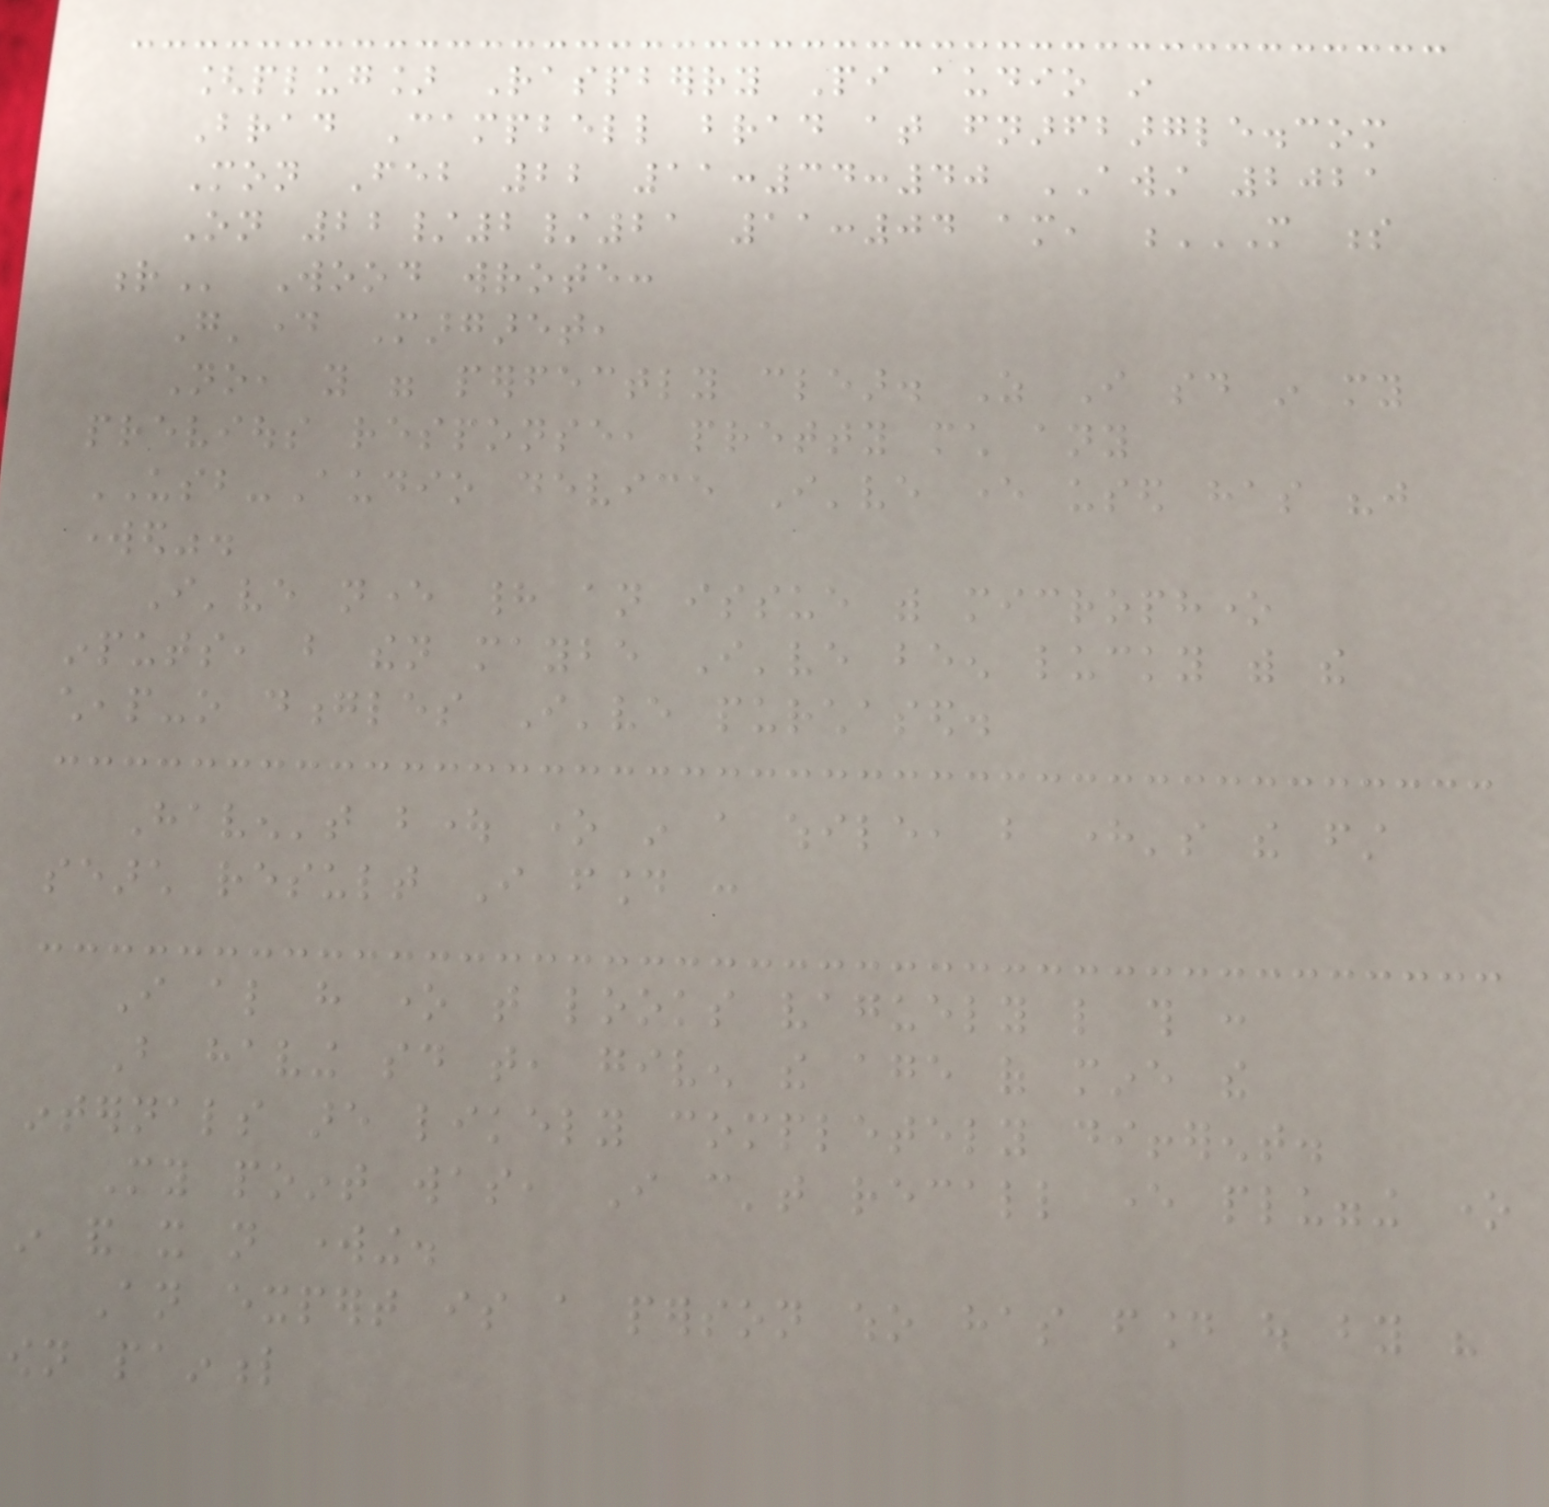[plug] Raspberry Pi audio in
Brad Campbell brad at fnarfbargle.com
Mon Feb 22 11:34:40 AWST 2021
On 22/2/21 11:04 am, M S
R Wood wrote:
G'day Margaret,
No, you were perfectly clear. As I said in my
previous response, pretty much any
USB-Audio device I've ever used has "just
worked".
I've never had an issue with microphone
inputs, but then maybe I've been lucky with the
cheap-o dongles I've purchased.
Haven't bought one in a while, but here's the first
search result I found :
I also have one that looks vaguely like this :
But having said that, given the age of mine the
internals are likely completely different.
My point was, I can't recall ever plugging one
in and it not working.
An expert is a person who has found out by his
own painful
